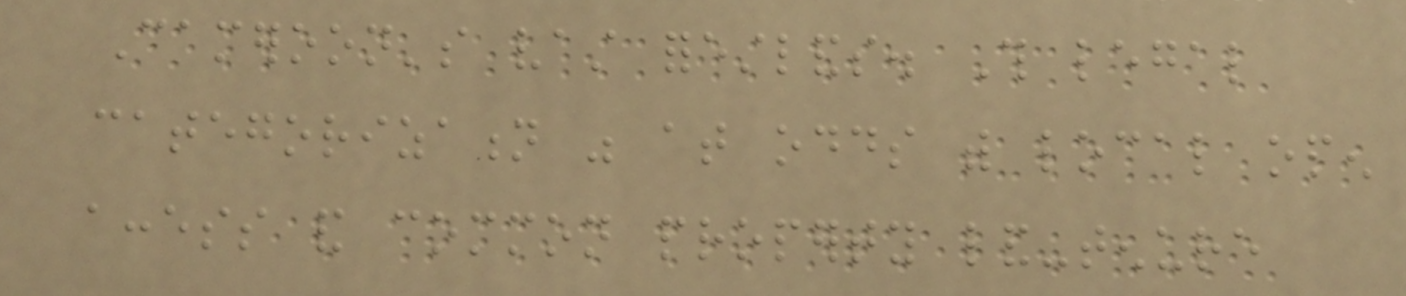Cameroon's vast forestlands. This legal
categorization was at odds with local open
access and common property land-tenure
